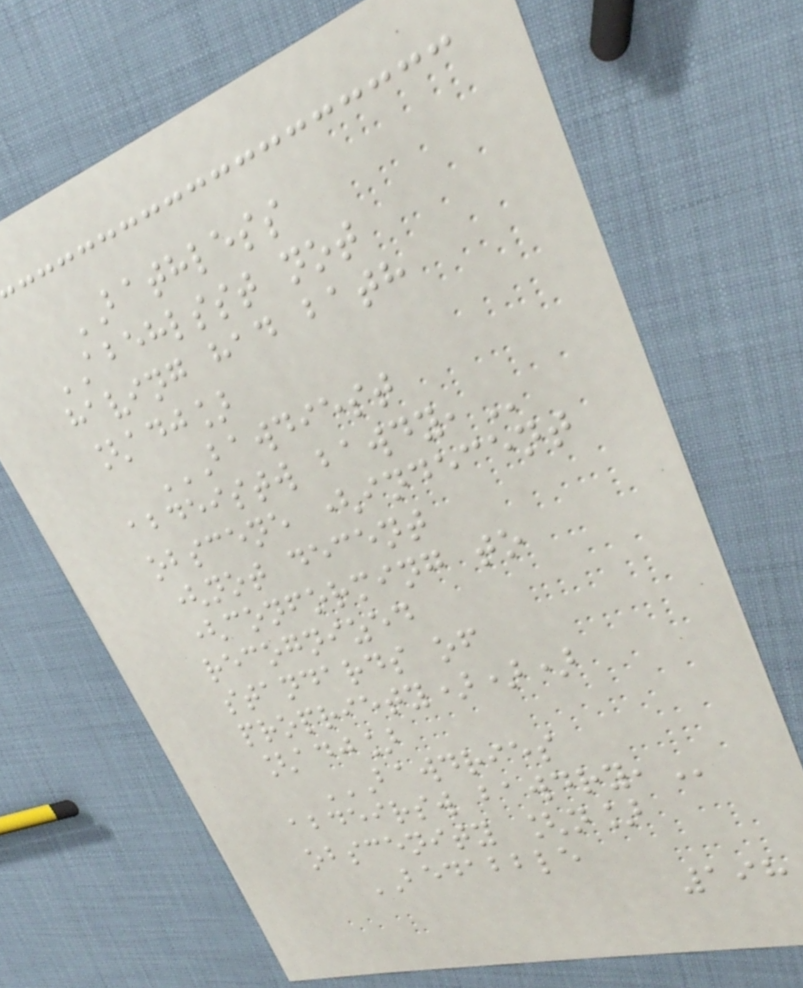BATHLESS
ABEHLSST not
having had bath
[adj]
BAWDIEST
ABDEISTW BAWDY,
obscene (indecent
(not decent
(conforming to
recognized
standards of
propriety)))
[adj]
BAWDRIES
ABDEIRSW BAWDRY,
obscenity [n]
BEDABBLE
198
